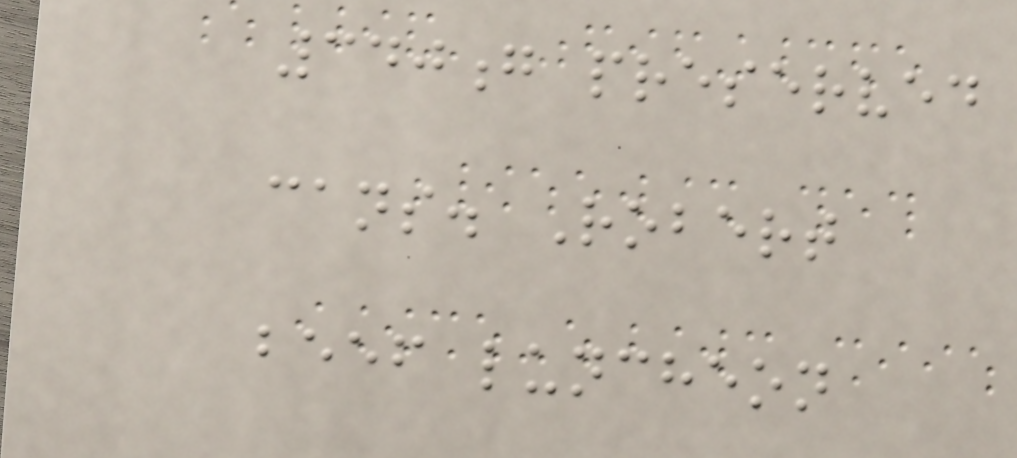340g preserved
cans. Robert
beef luncheon
